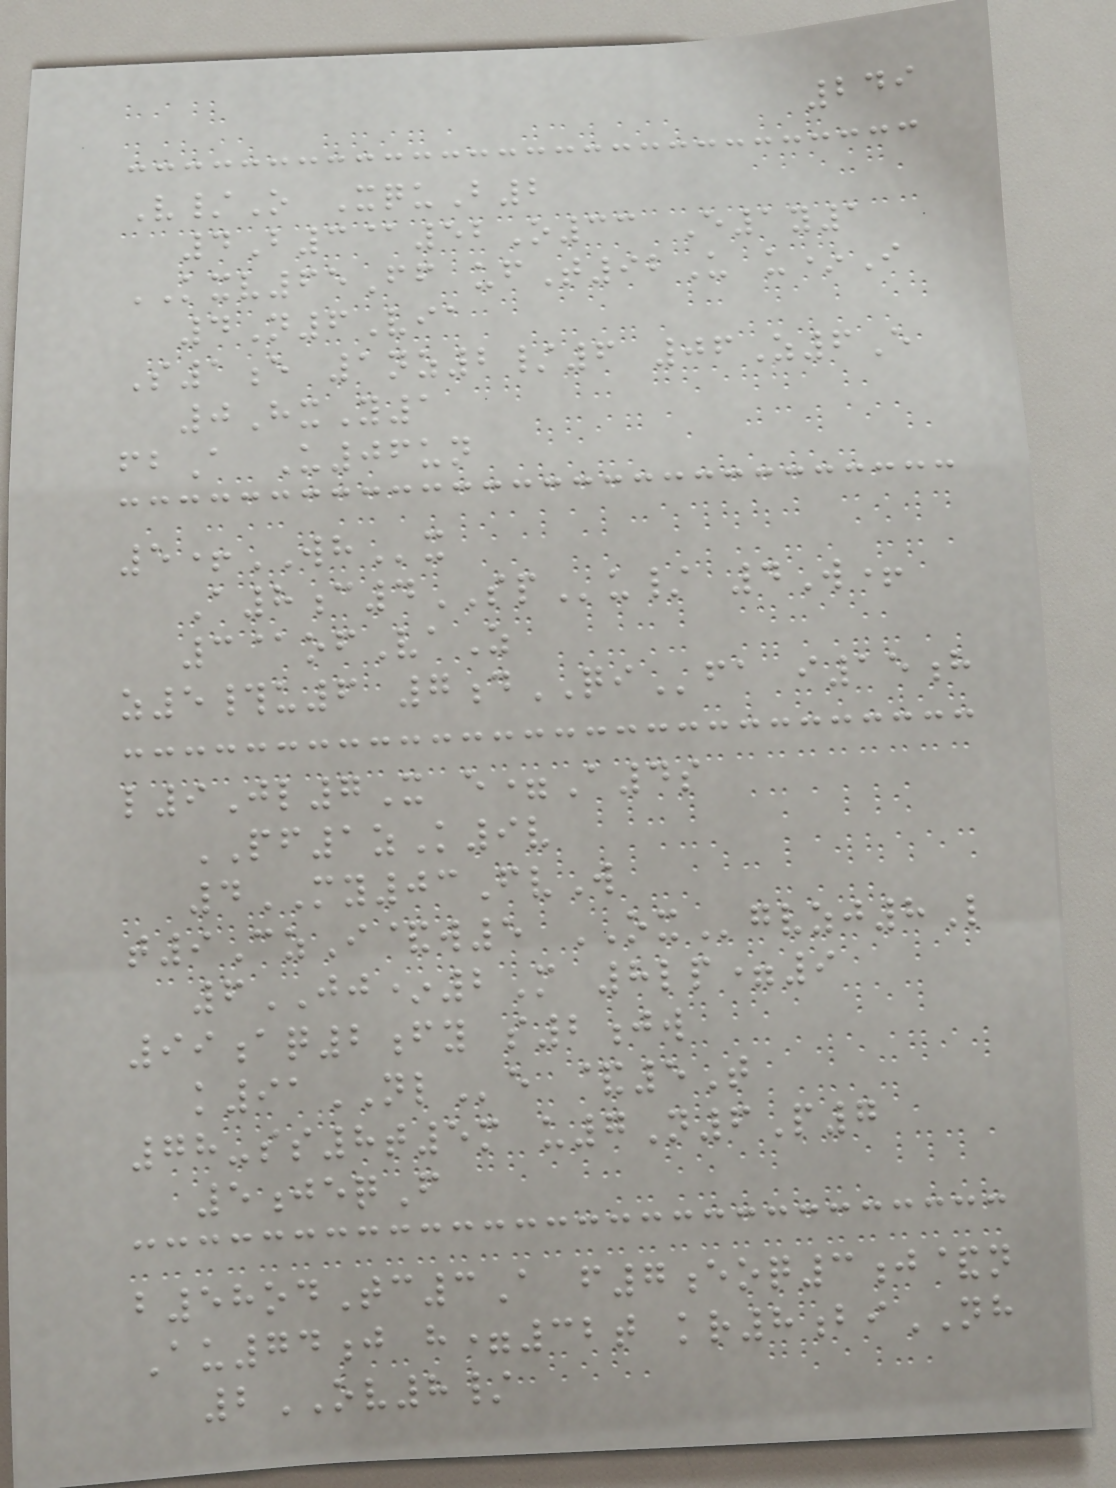249
V/O XquB2
4B3@52O33 E1y1
KXV65Ff ufT92U u*I
4N6Via
S1e 1nz2/6 06Z6E
0HxY1
fbA U06un
5+WHx
A8c4SPu/ 4W+
3@ofVaZ
z5#u6 7dQIfa i15h
l9Jl7X e=A4s
PF1zK9v
4MY03FvW
t9CzI&w5 OXgvzj8L
6JJ*2M 8lp=9
99aq2fy s2jw
k91NLe &5T
78-ss8t5m u7N6P7
5jeqF
b58odTc3A f7eoq3j&n
Au74j h=32t kr8biNH
2OV8/
